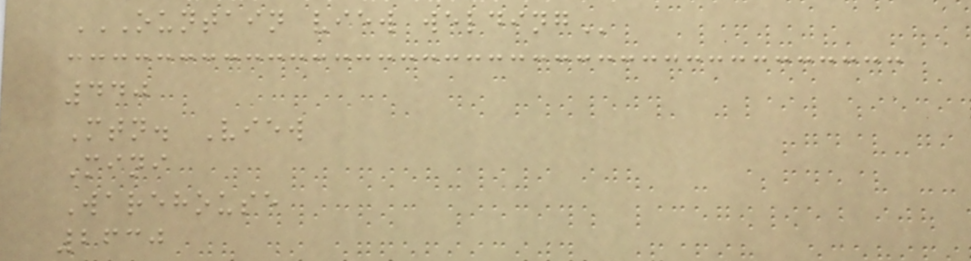OUNTAIN VIEW WELDING
440
Mtn. View
Mini
Warehouse
2630
